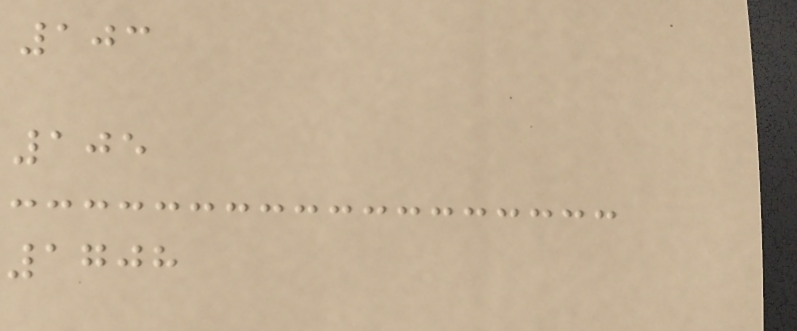103
105
1708
